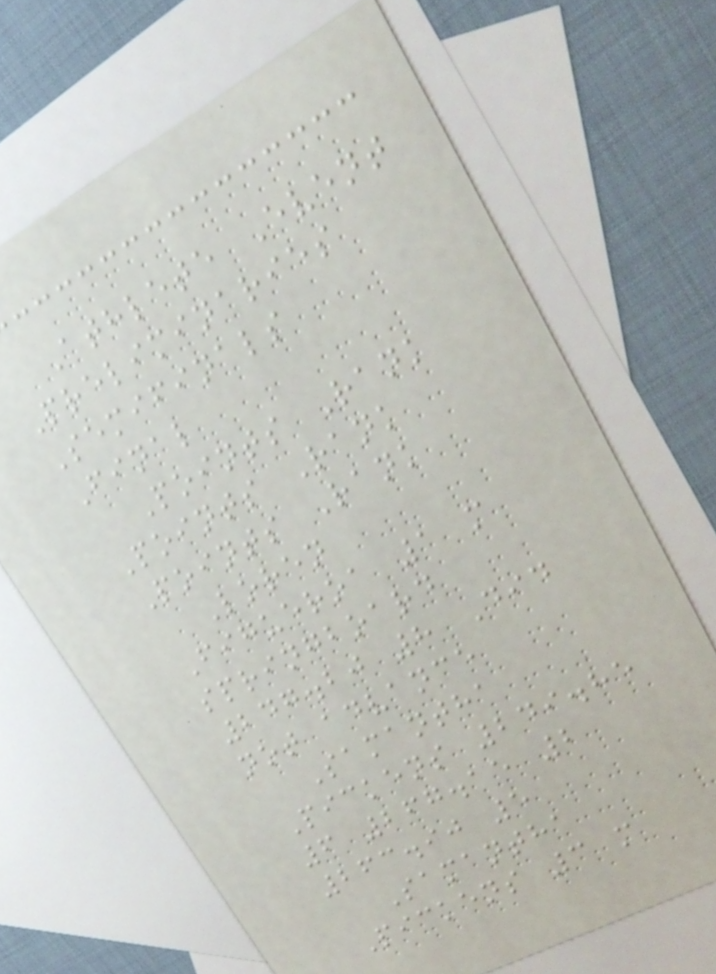Athlete Event
Preliminaries
Semifinals
Final
Points Rank
Points Rank
Points Rank
Loren
Figueroa 1 m
springboard
247.20 8 Did
not advance
Samantha
Pickens 249.85
6 267.15 2
263.90 5
Samantha
Pickens 3 m
